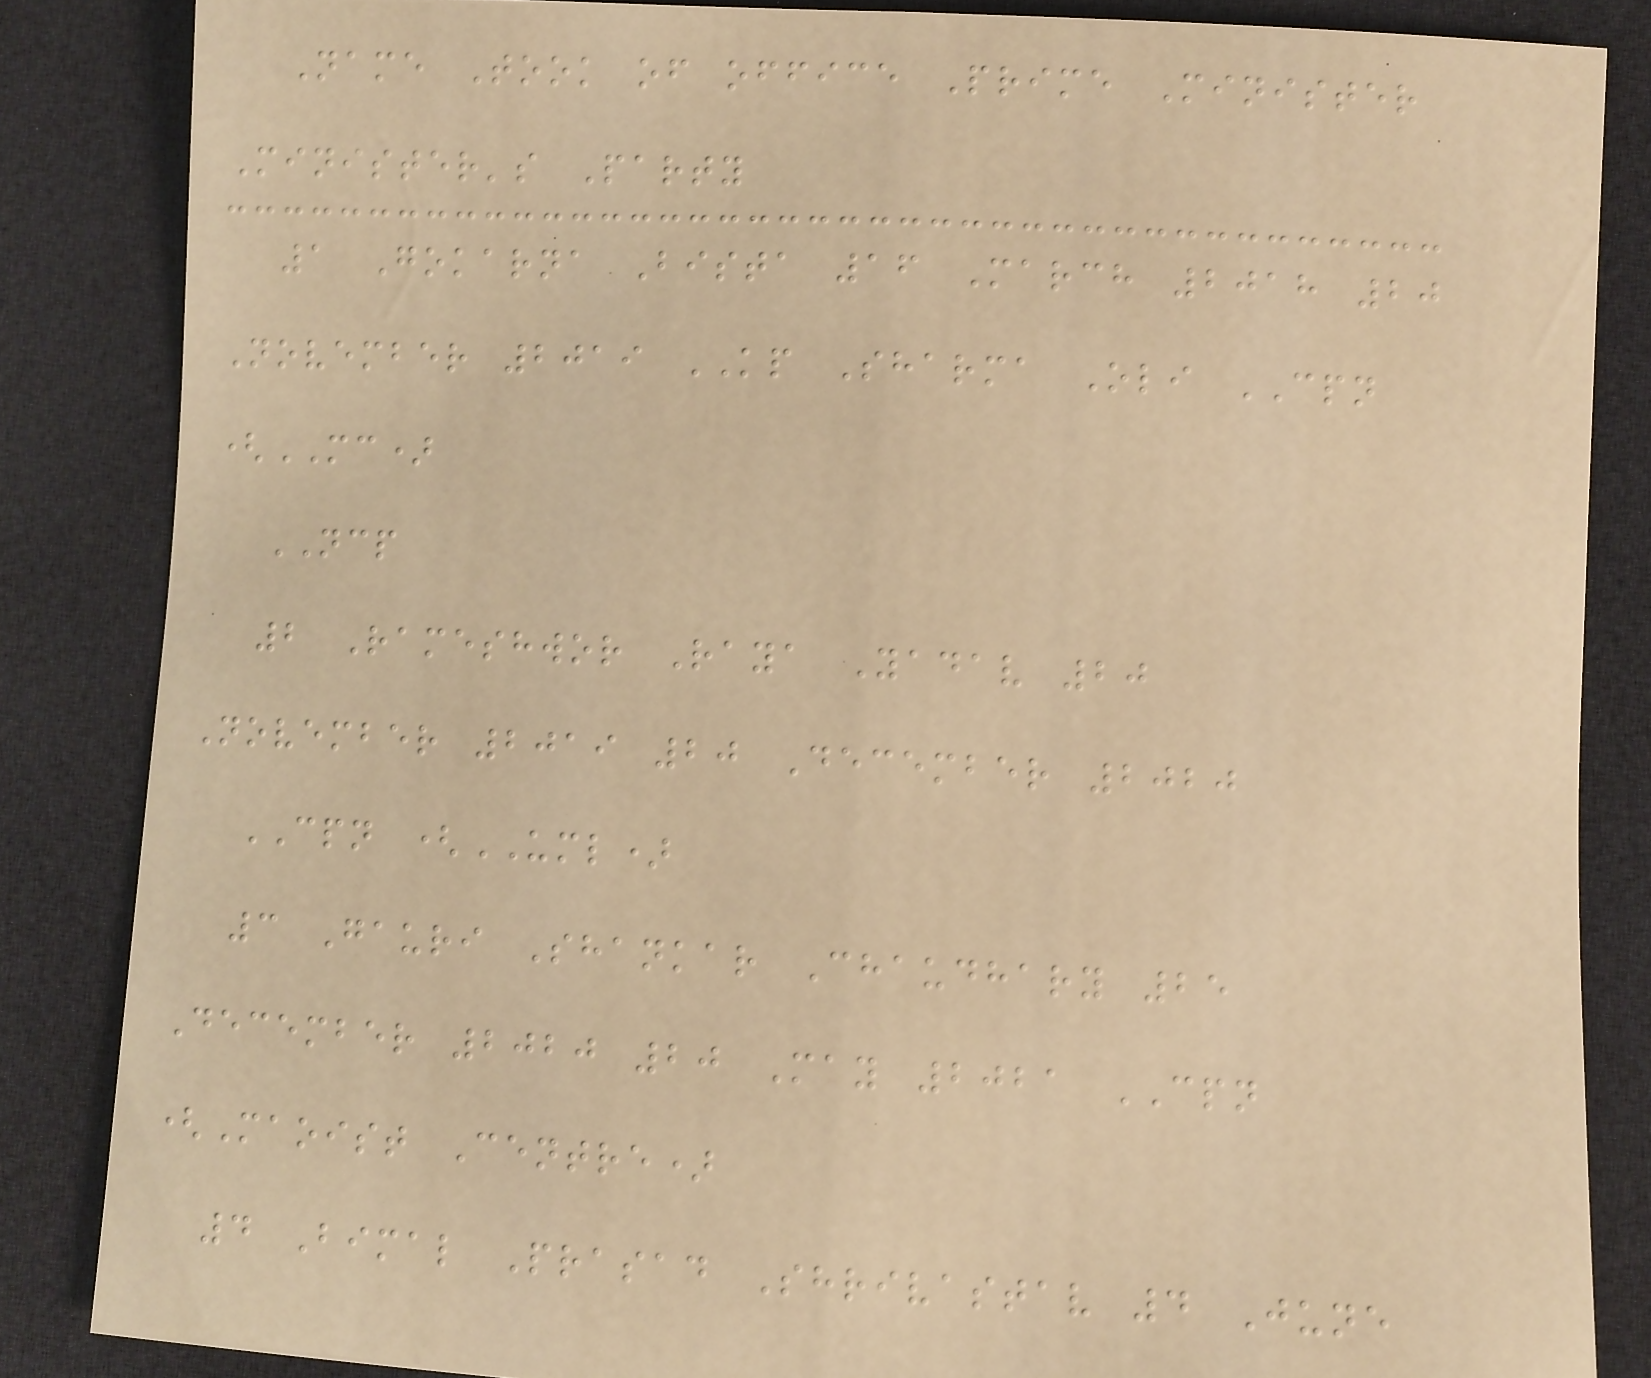Name Took of office Prime Minister
Minister's Party
1 Gokarna Bista 16 March 2018 20
November 2019 KP Sharma Oli CPN
(MC)
NCP
2 Rameshwor Raya Yadav 20
November 2019 20 December 2020
CPN (UML)
3 Gauri Shankar Chaudhary 25
December 2020 20 May 2021 CPN
(Maoist Centre)
4 Bimal Prasad Shrivastav 4 June
